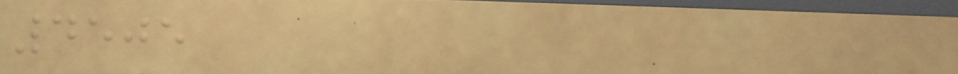4505
